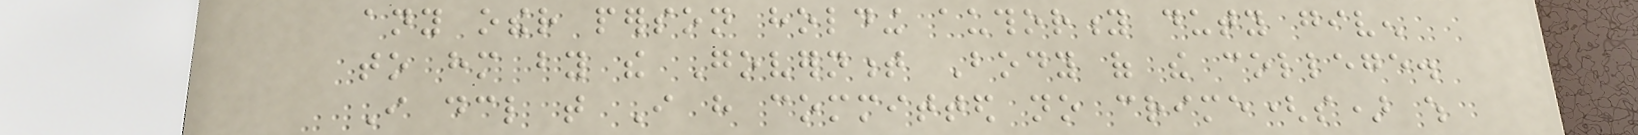any other person holding authority duty given
to him by the Government Body of the college.
I declare that I have committed no crime(s) which
